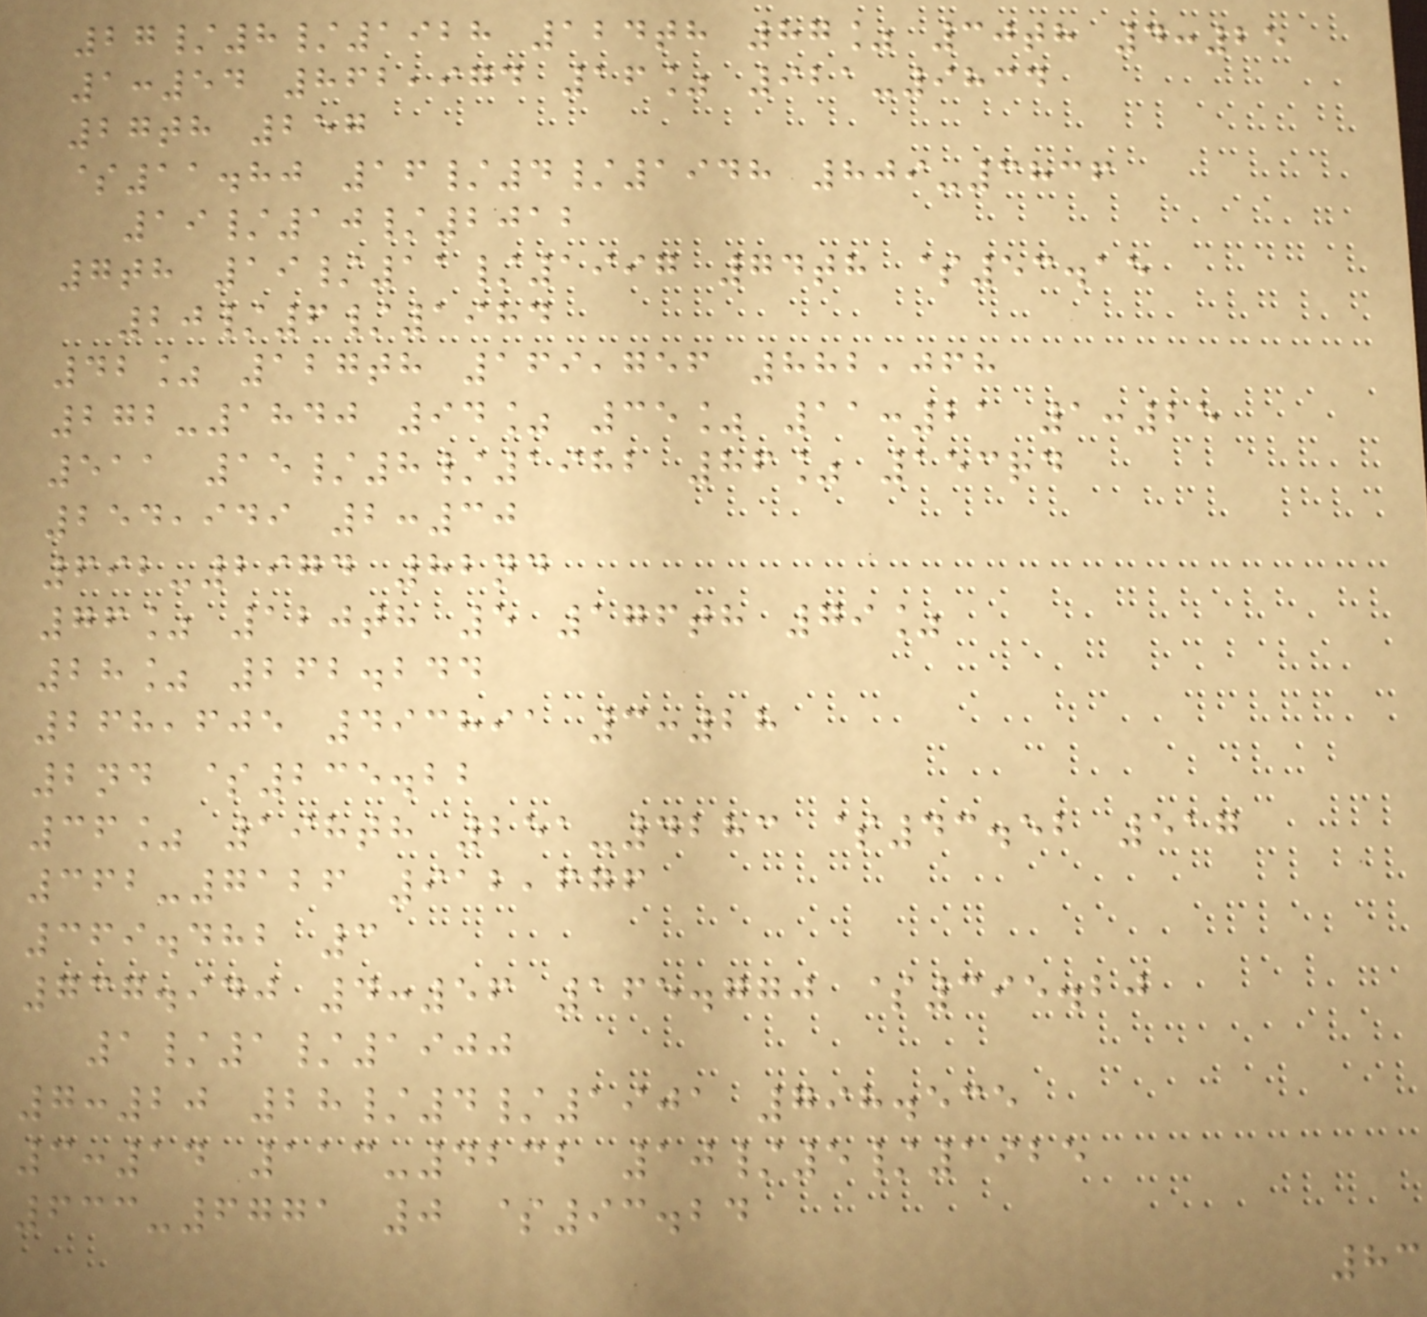27/8/1928 124th 87% 30th 4:25
1:54 862,974 16% 921-9834
27th 257
$11.80 16/4/1948 809-3836
19/10/2012
7th 19/11/1997 74th $53.15
20/6/1984
42% 127th 169,756 882,068
272-1840 94% 35% 11:21 1:25
511 15/8/1982 86% 153rd
254,949 2:30
692-2974 82nd
76% 120th 5 176th 79%
28% 262.244
268,605 493891 3:28
2nd $235.22
36% 198th 251-4283 $43.52 517
362-7126 912,676
369.482 3
737.940 4:56 165.770 $395.20
1/1/1900
7:20 28/4/1901 798.535
3:14 113-4232 10/5/1925
633-6771 0 $93.24
83
